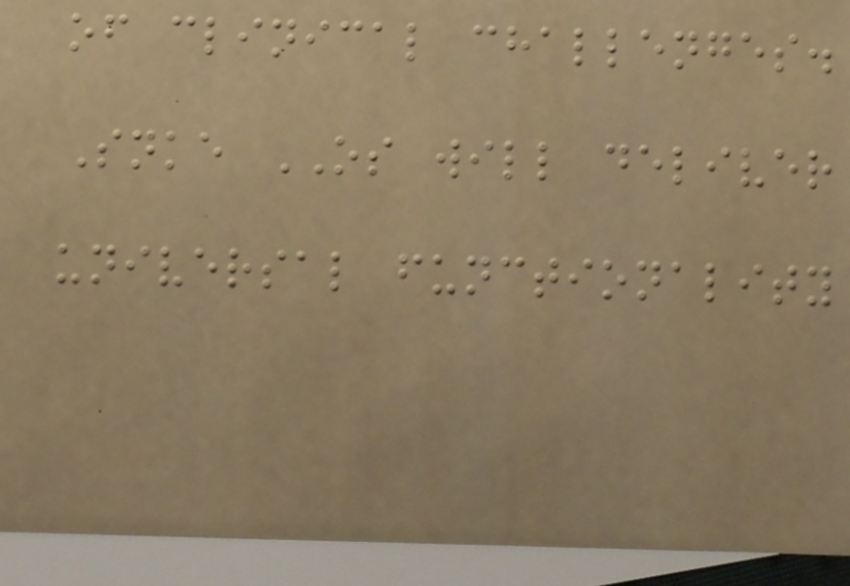of clinical challenges.
Snke OS will deliver
universal functionality
